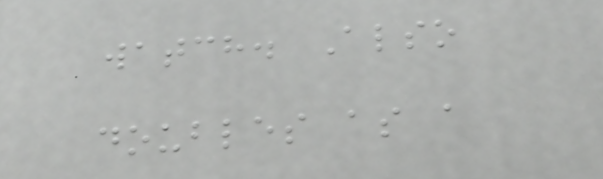watch. Also
doubles as a
